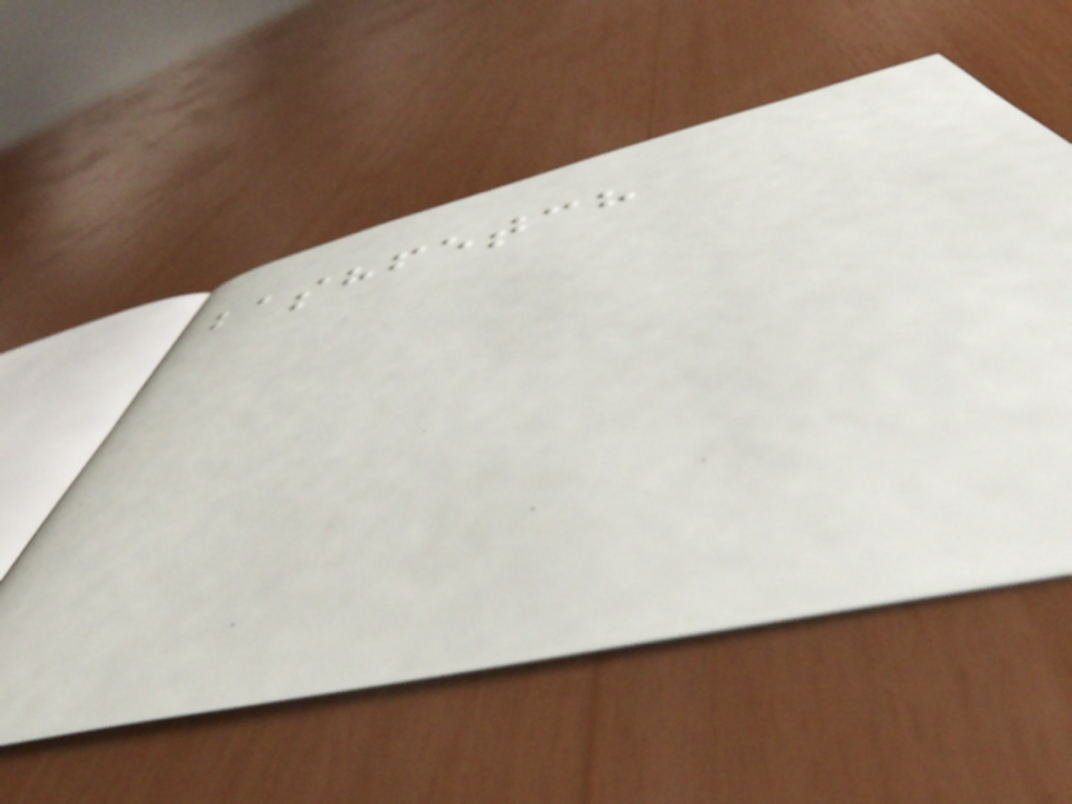bashfetch
